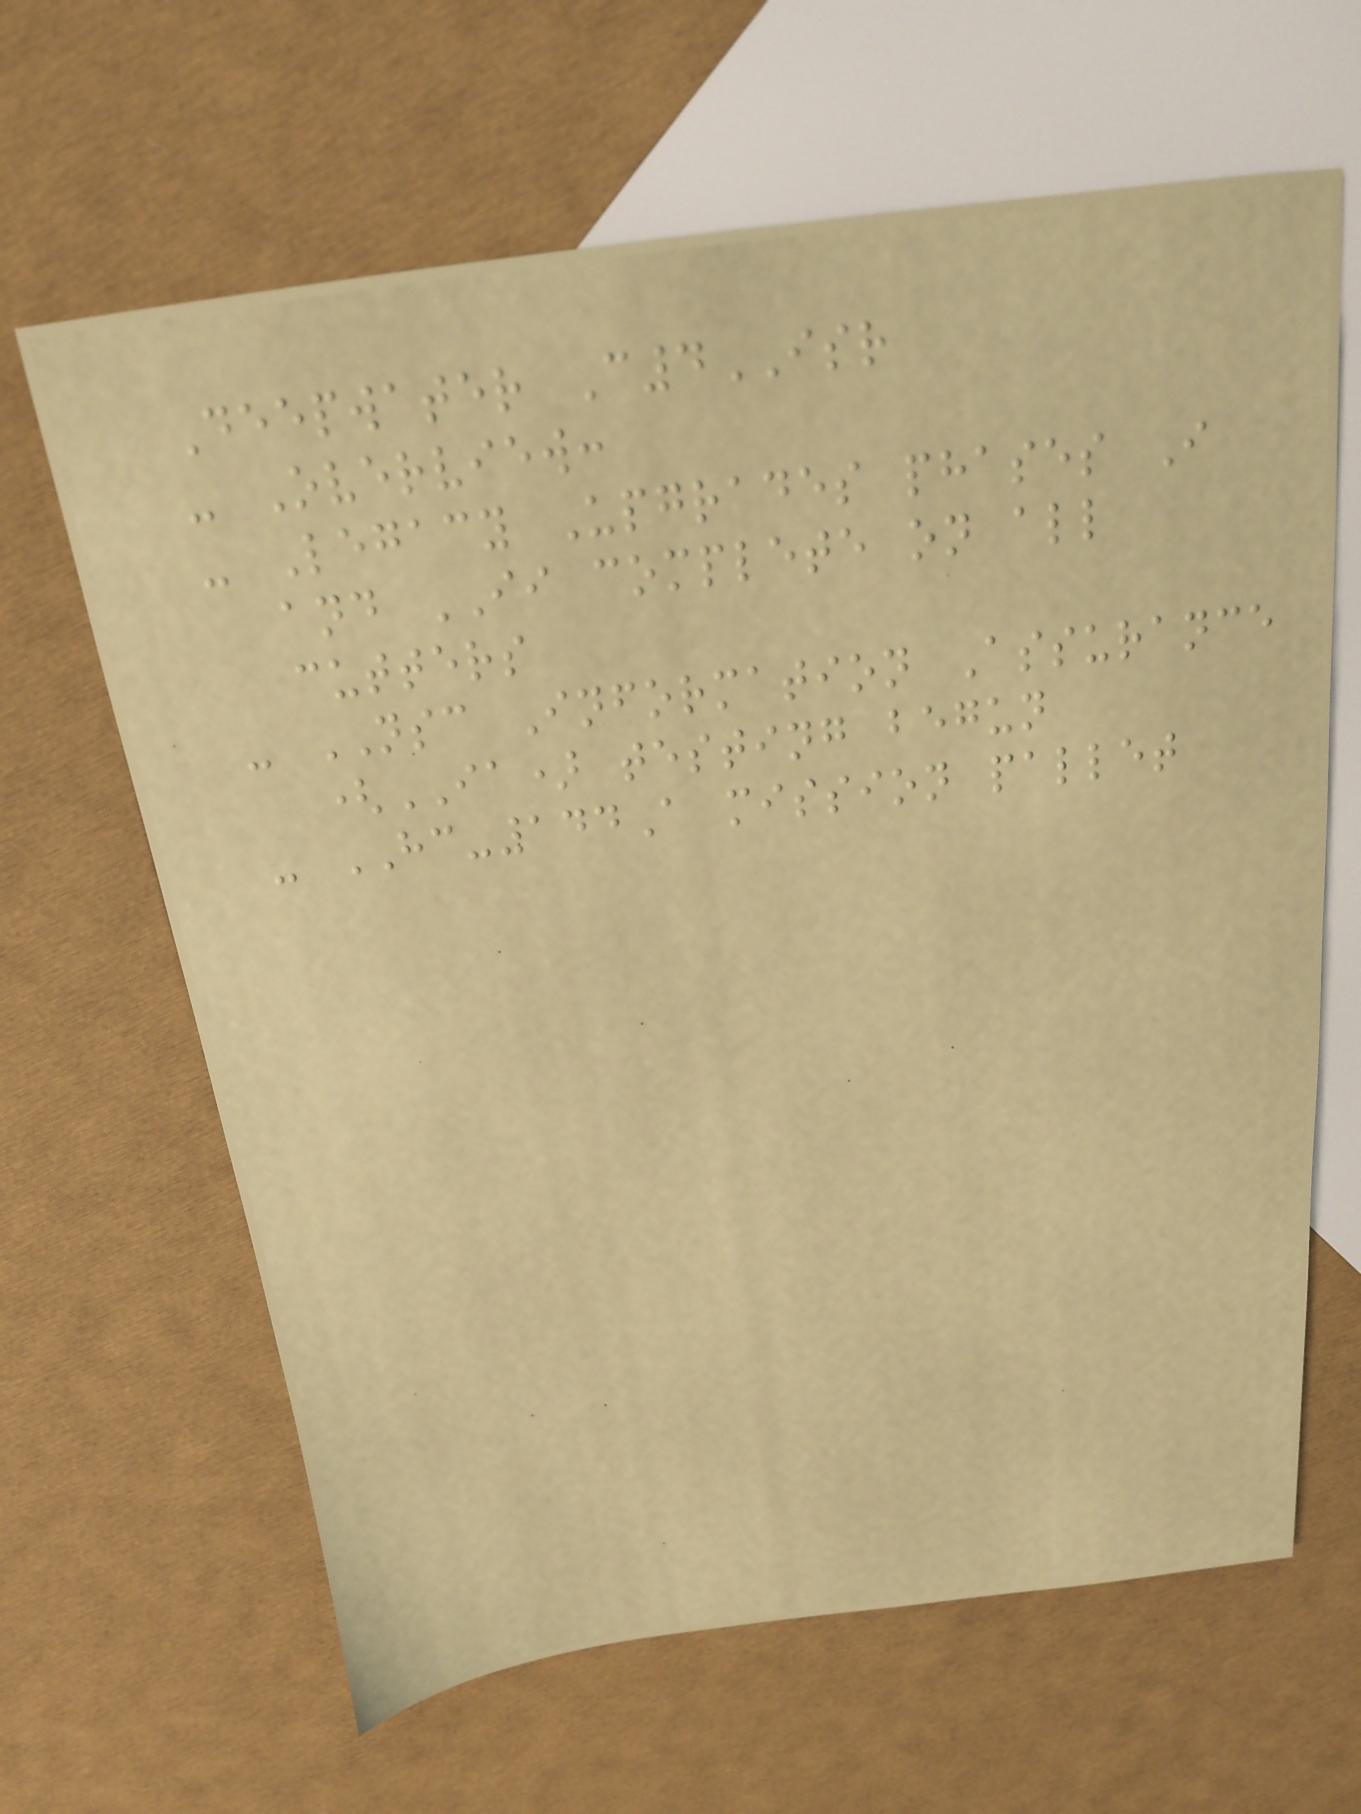Deepwater C4ISR
- Overview:
- Legacy Upgrades phases I
and II complete on all
cutters
- NSC Information Assurance
(IA) testing begun
- HC-144A mission pallet
